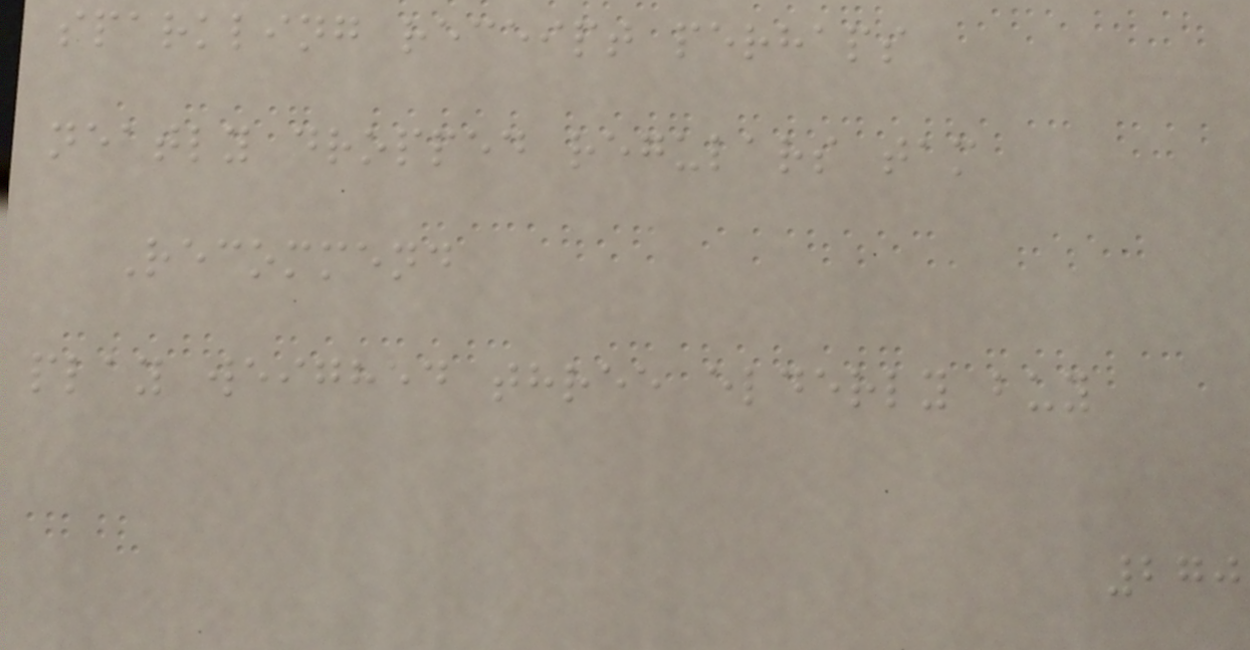sparkling receipt perhaps
neatly dropped regulars tam
Recommend
play weighed three elderly buy
270
